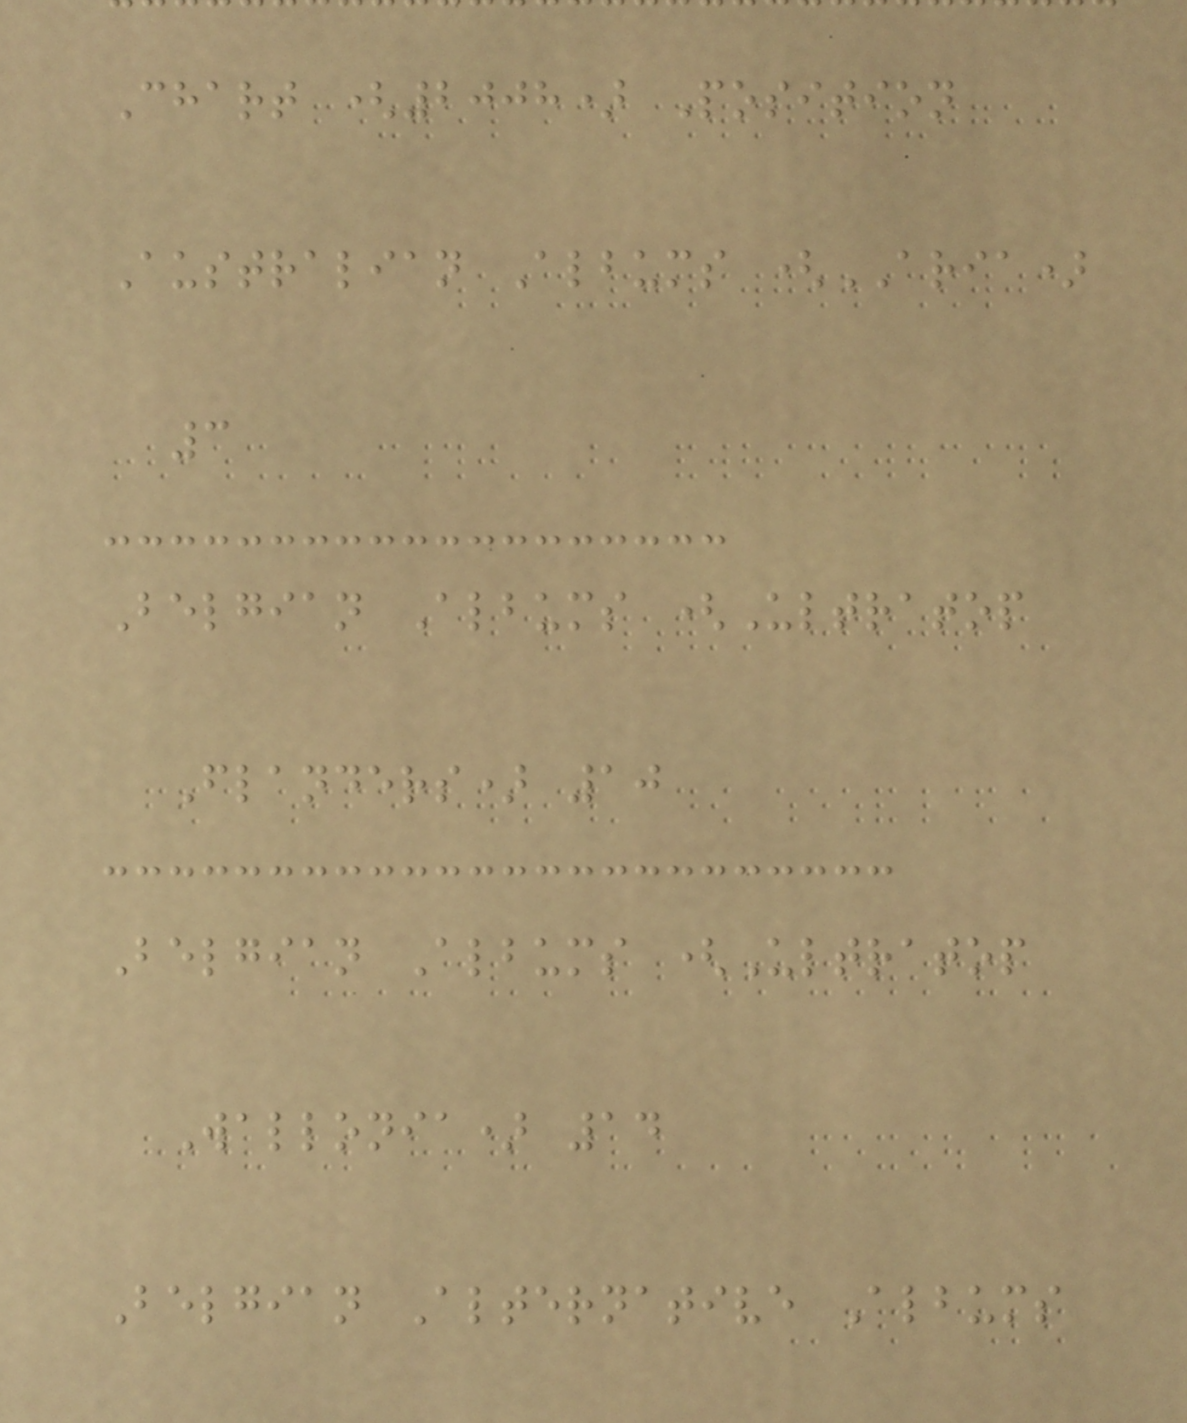Chart (2008) Position
Australian Albums (ARIA)
3
Belgian Albums (Ultratop
Flanders) 10
Belgian Albums (Ultratop
Wallonia) 14
Belgian Alternative Albums
